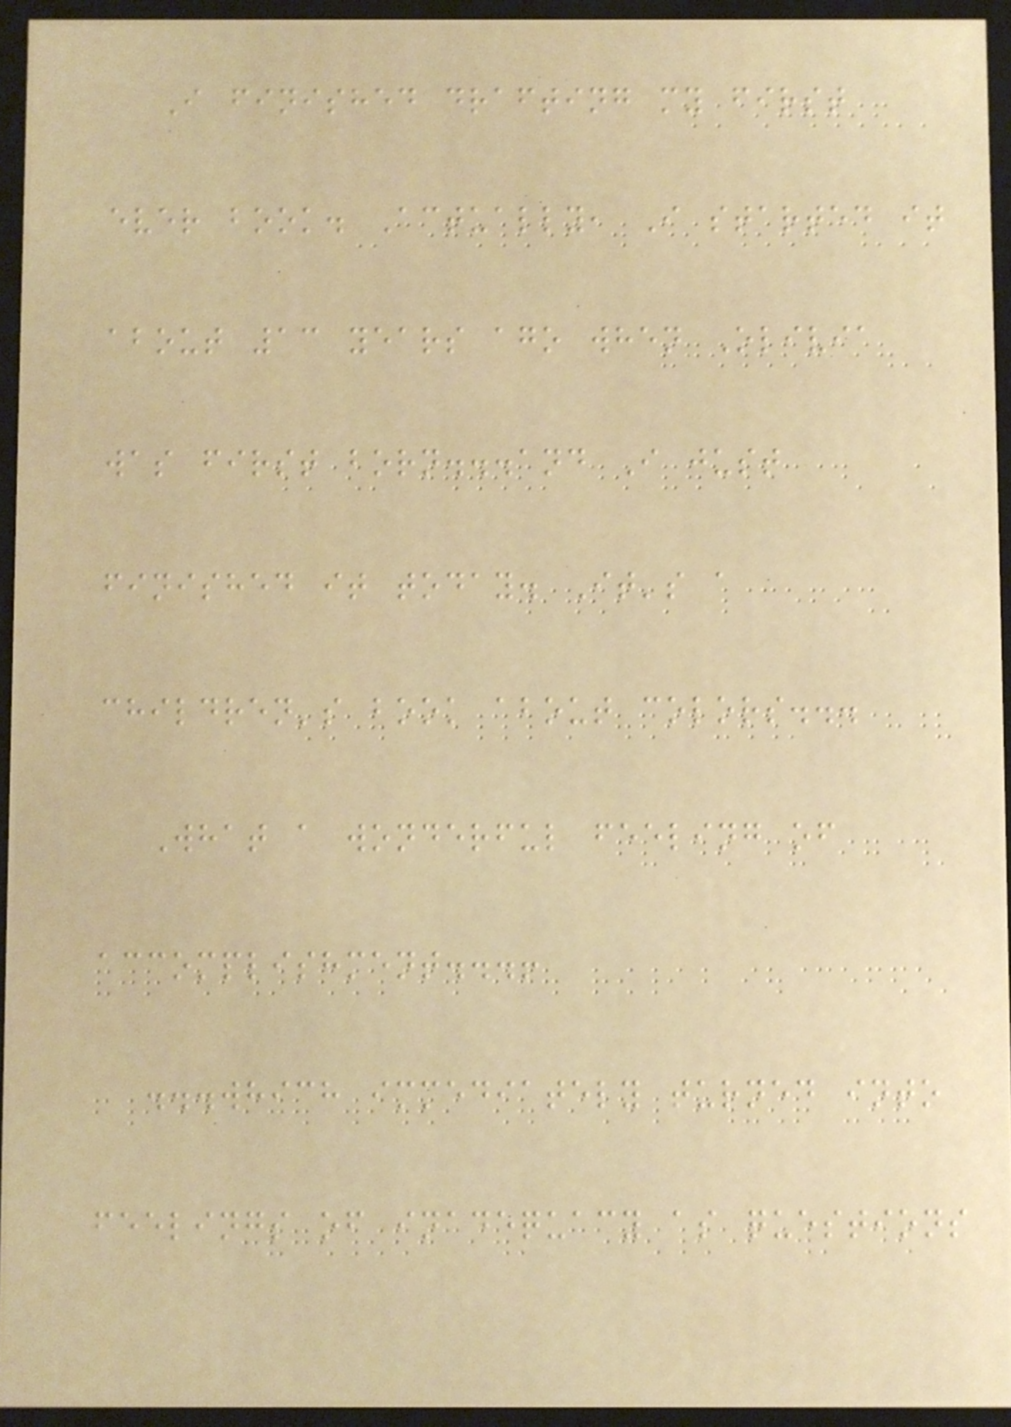I finished drafting my first
ever book. Actually, I started it
about 13 years ago when Olivia
was first born...and I just
finished it today. It's a
children's book about colors...
What a wonderful feeling of
accomplishment...!
...which immediately turned into
feelings of inadequacy as questions
